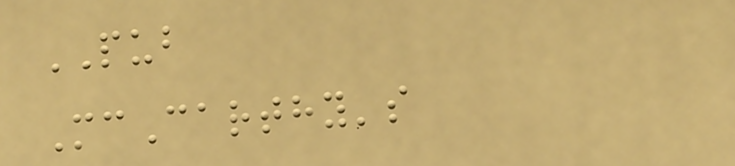PUB
McCarthy's
